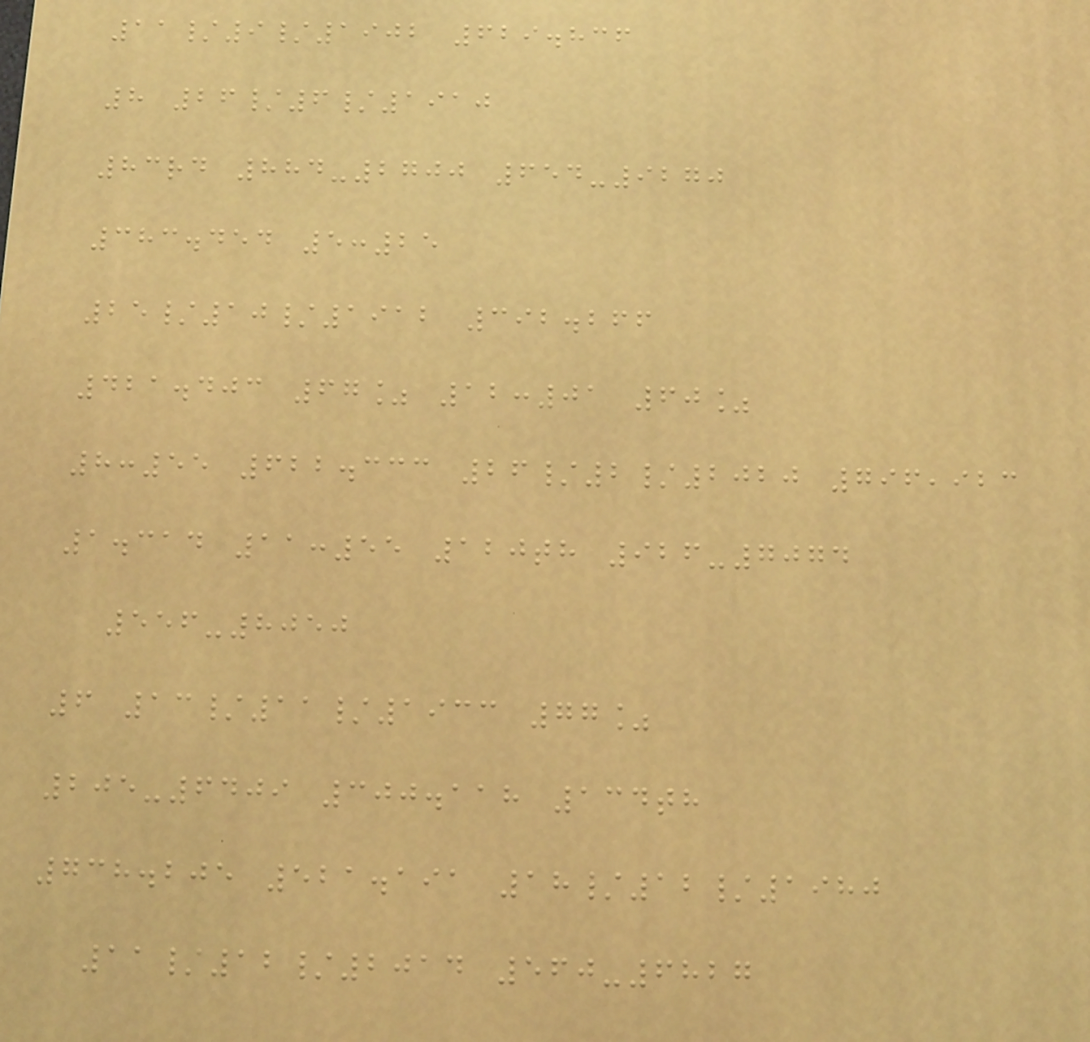11/9/1902 629.836
8 26/6/1910
83rd 884-2700 654-9270
383.454 5:25
25/10/1912 392.266
421.403 67% 12:01 60%
8:55 622.333 26/2/2020 796,923
1.314 11:55 120th 926-7074
556-8050
6 13/11/1933 77%
205-6409 300.118 134th
738.205 521.191 18/12/1980
11/12/2014 560-6827
